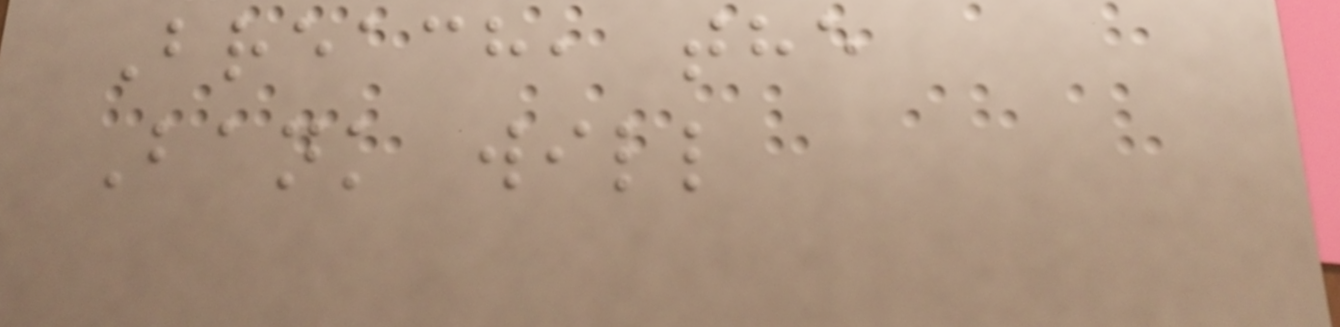Breach, the
Bank will
